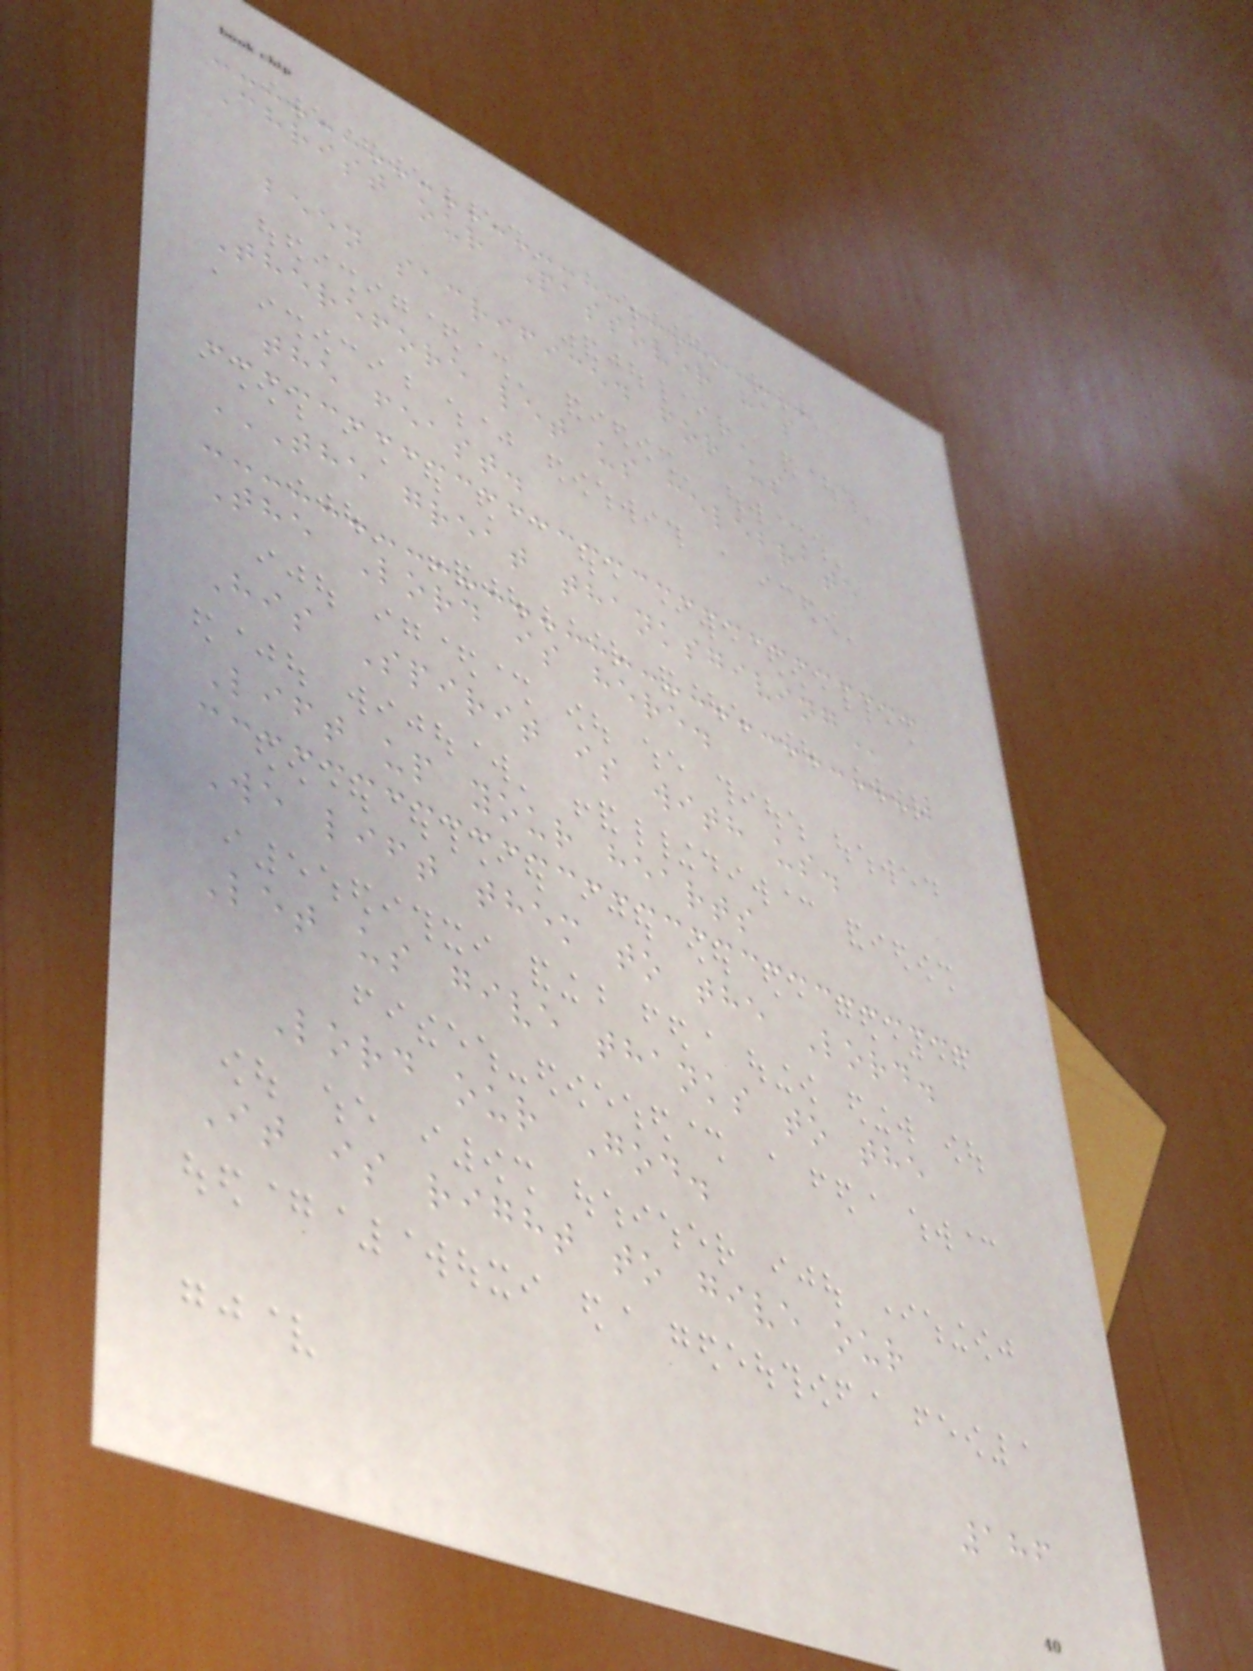Christ our Passover has
been sacrificed for us
Therefore let us celebrate
the feast.
THE GREAT THANKSGIVING
The Lord is here.
His Spirit is with us.
Lift up your hearts
We lift them to the Lord.
Let us give thanks to the
Lord our God.
It is right to give our
186
